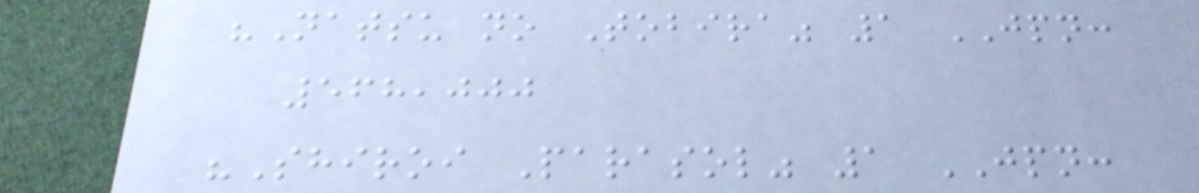"Natsu no Tobira" 1 JPN:
568,000
"Shiroi Parasol" 1 JPN:
